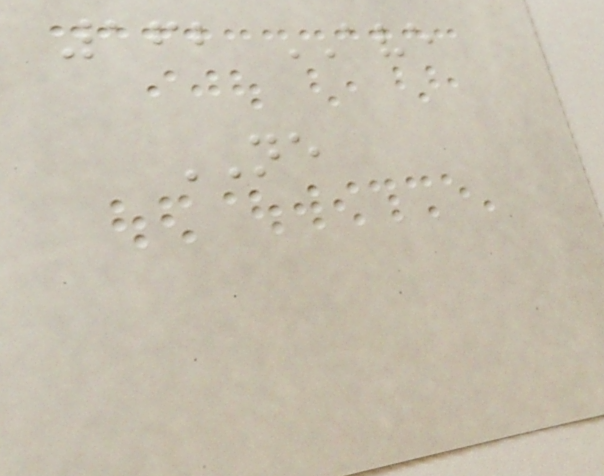162 AVE
NE
